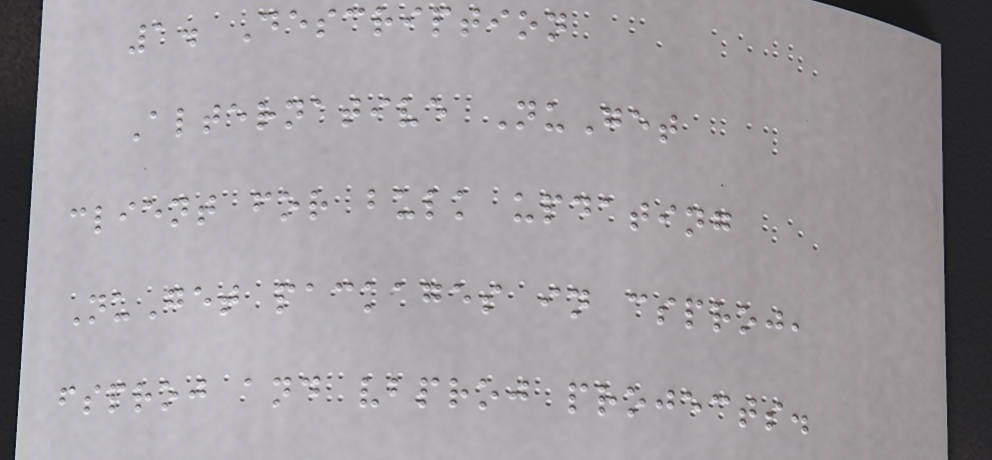1. Description
Alternative NuGet
client for bulk updating
NuGet packages in csproj,
fsproj and vbproj projects.
